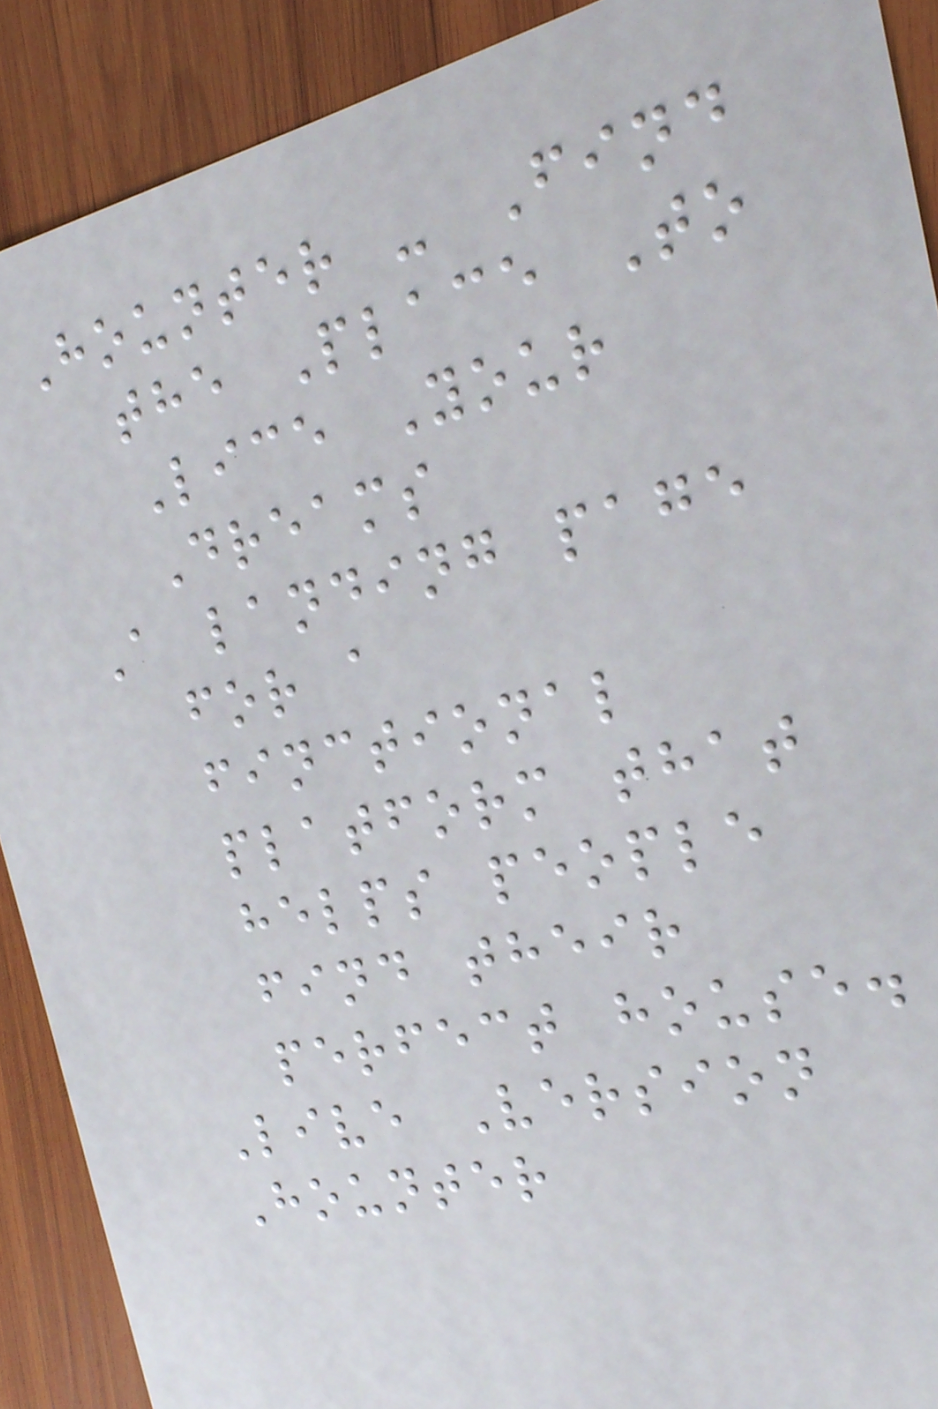Hounter - Find
the Place To
Lice Your
Dreams
A landing page
for a
finctional
platform that
helps people
find their
perfect house.
Live Version
Hounter
